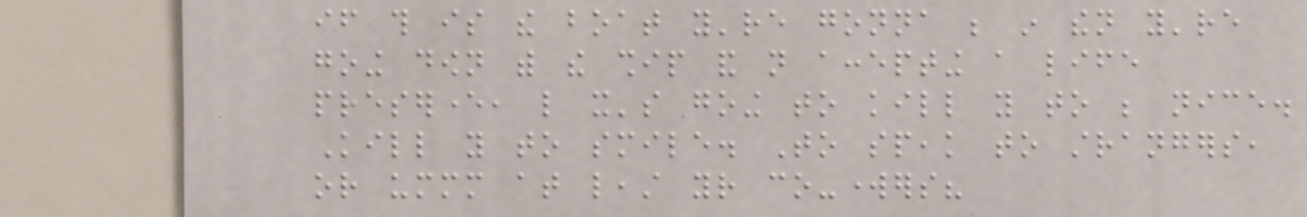if this is the boat you're gonna be in then you're
going down with the ship and not accepting a life
preserever, like it's going to kill you to be nice.
Kill you to smile. To speak to strangers,
or ummm at least your co-workers?
